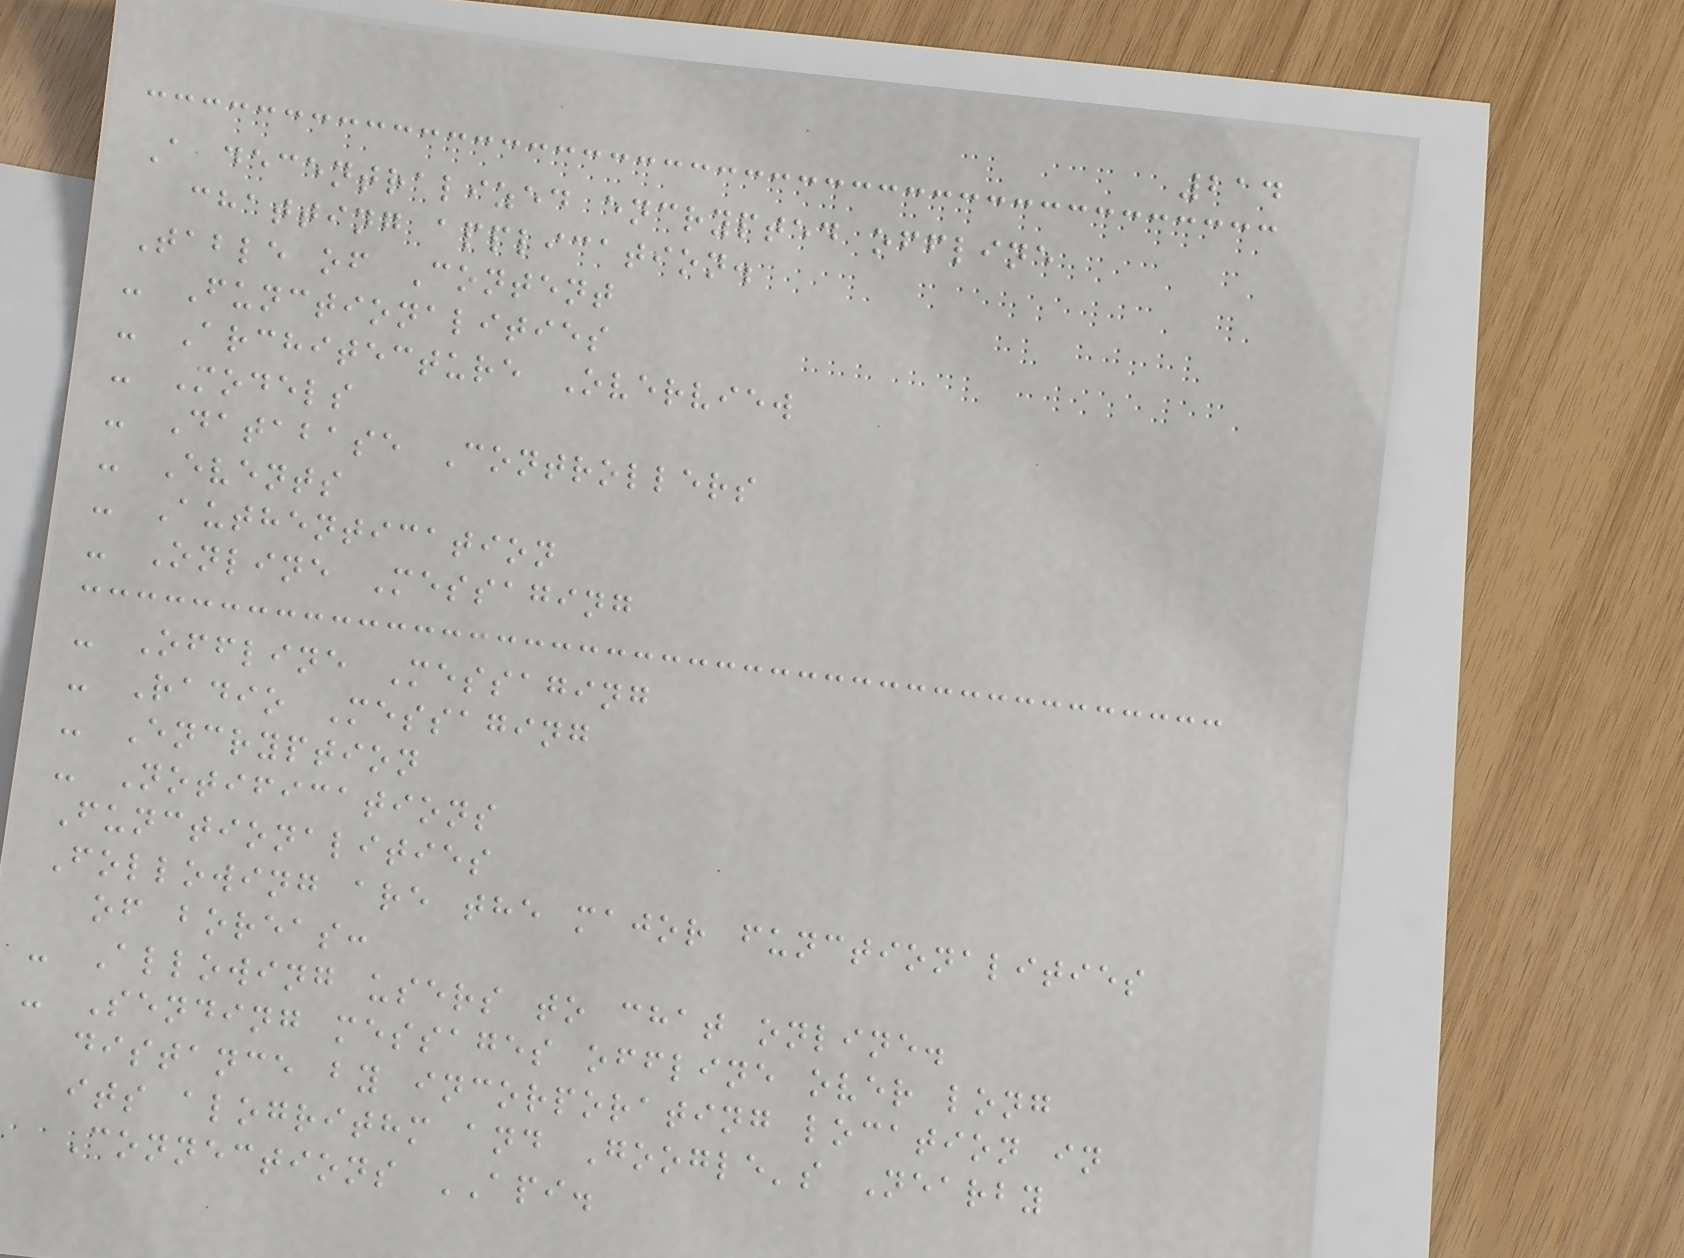214
A decentralized encrypted offline
chatting application.
Table of Content
- Functionalities
- Architecture Overview
- Models
- Database Controllers
- Events
- Authentication
- Online Messaging
- Offline Messaging
- Radio Messaging
- Encryption
- Notifications
Functionalities
Following are the major functionalities
of boreas:
- Allowing users to chat online.
- Sending messages offline over long
distance by incorporating location in
its alogrithm and Google's Nearby
Connections API.
